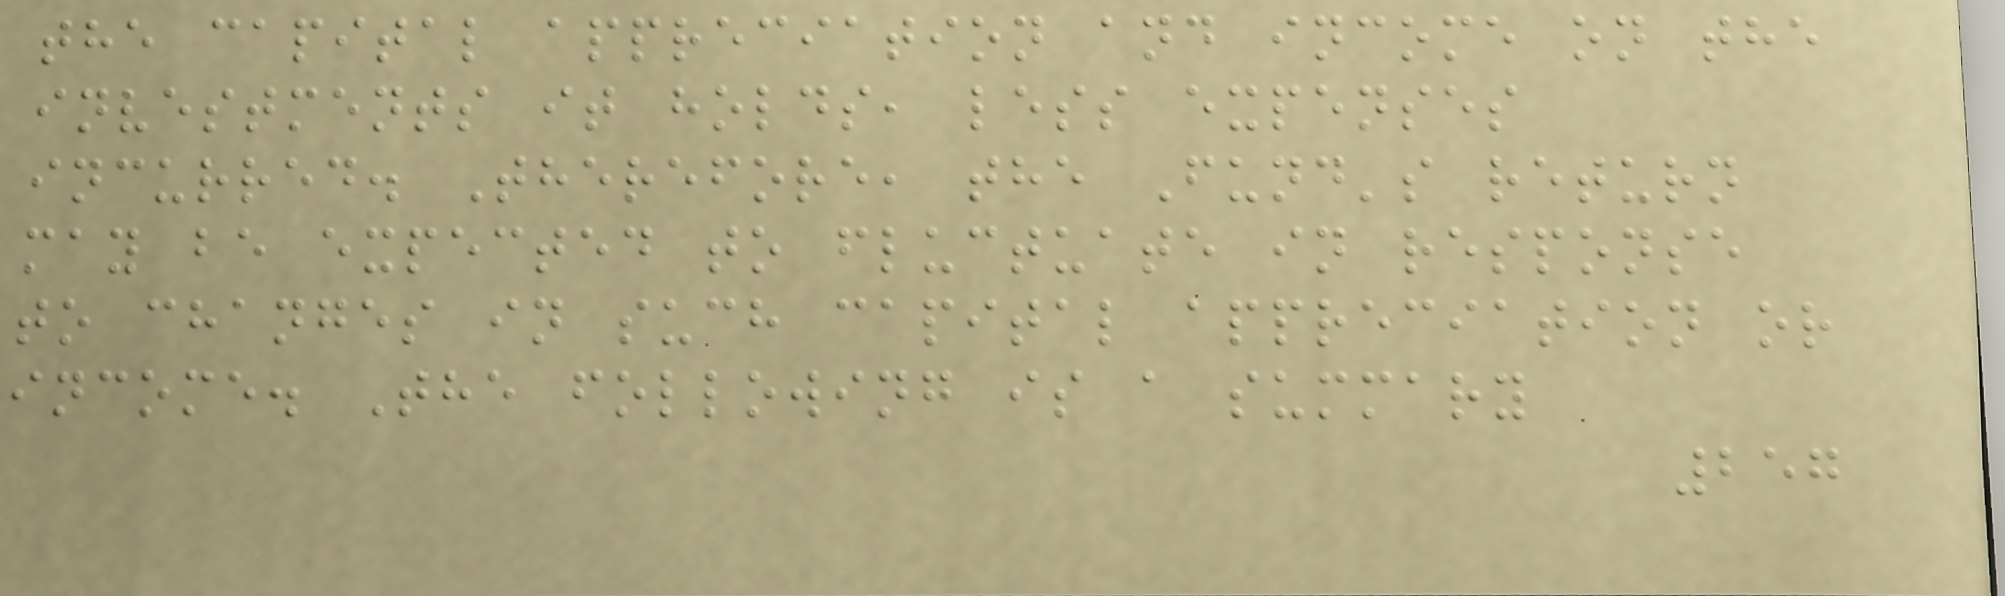the capital appreciation and income on the
investments it holds, less expenses
incurred. Therefore, the Fund's return
may be expected to fluctuate in response
to changes in such capital appreciation or
income. The following is a summary
257
